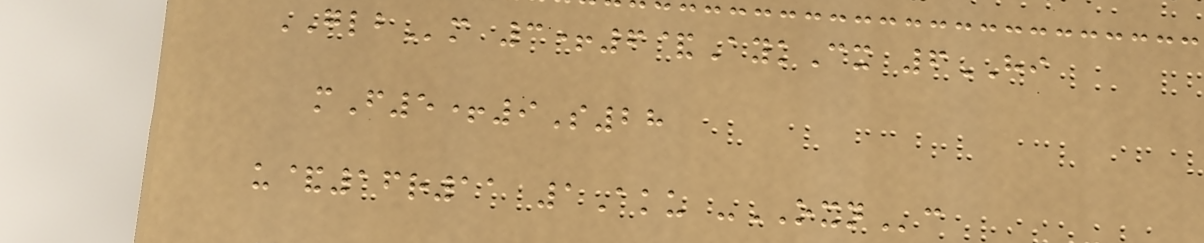GLBm 3+6&AykCx 6HI
mF5+9S28
u&16r11 1Aku -OXNc
